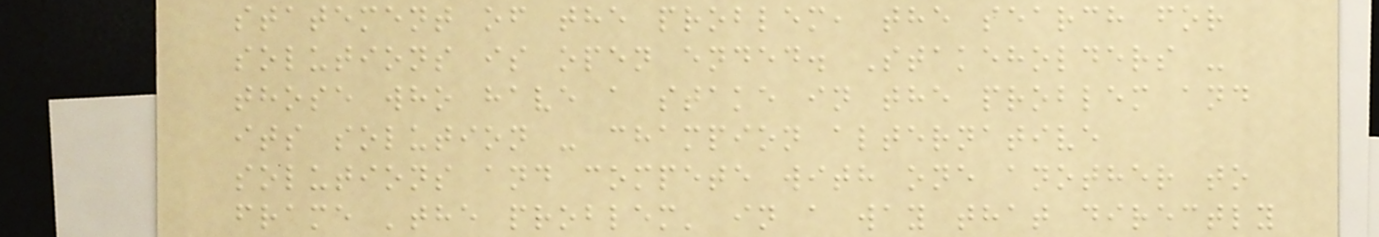statement of the problem, the search for
solutions is open ended. Stakeholders -
those who have a stake in the problem and
its solution - champion alternative
solutions and compete with one another to
frame 'the problem' in a way that directly
